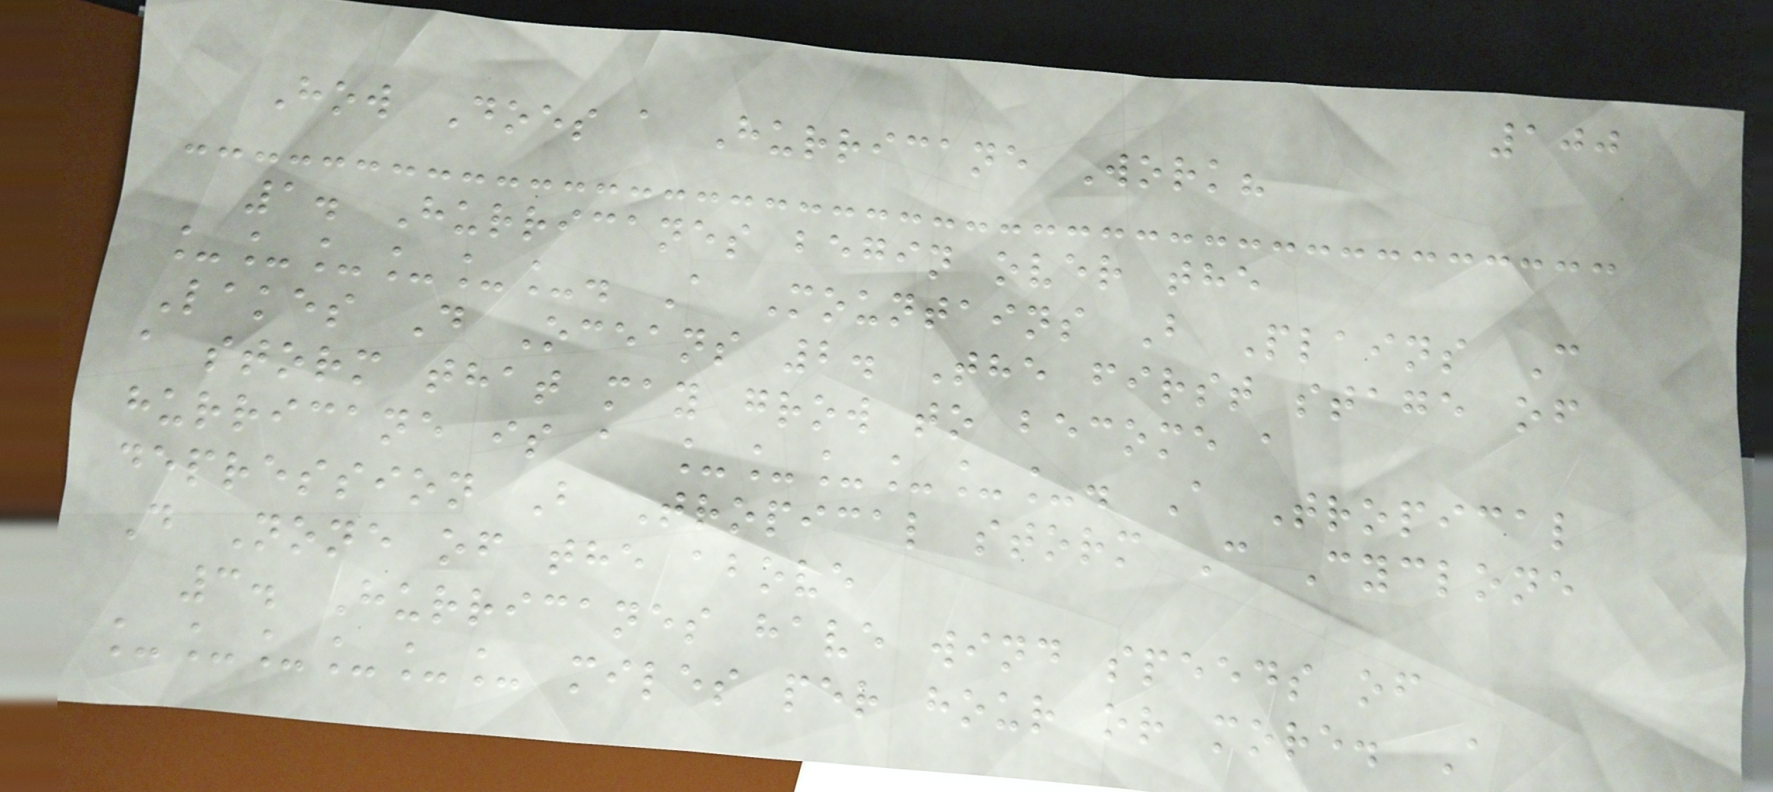100
How Does a Hurricane Work?
1. Hurricanes begin over the
______. A Mountains B Plains C
Lakes D Oceans 2. The first stage of
a storm that may grow to become a
hurricane is a ______. A Tropical
depression B Tropical storm C Cyclone
D None of the above
3. Hurricanes have wind speeds of
______ miles per hour or more. A
